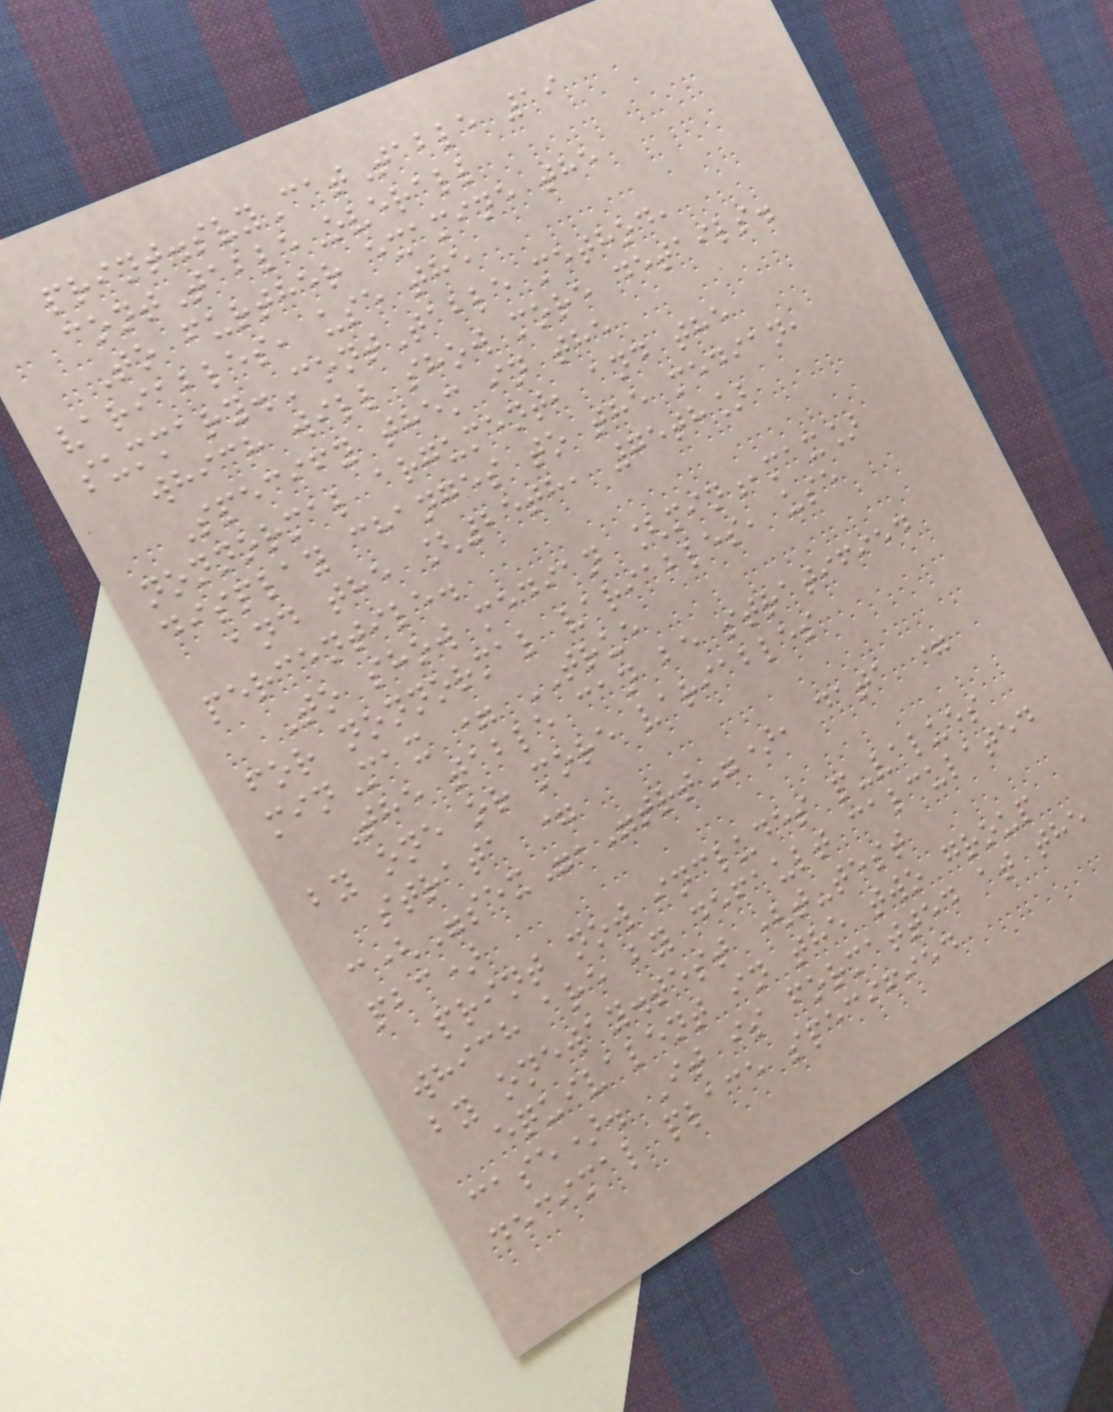print.svyCatTable 19
contTableOverall
To further examine the
variables, use the
summary.ContTable method,
which will show more details.
Specify them in the
nonnormal argument, and the
display changes to the median,
and the [25th, 75th]
percentile.
To show median [min,max]
for nonnormal variables, use
minMax = TRUE
The table can be stratified
by one or more variables
strata =
c("sex","trt"), data =
pbc)
print now includes p-values
which are by default calculated
by oneway.test (t-test
equivalent in the two group
case). It is formatted at the
decimal place specified
